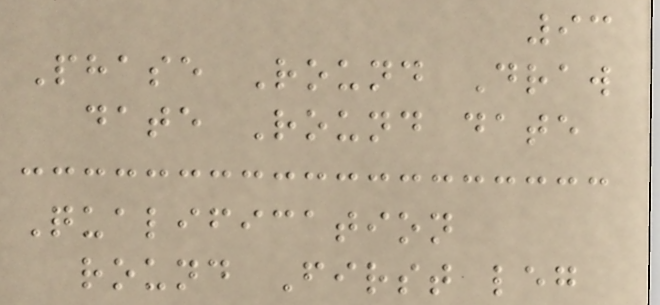93
Phase Round Draw
date Round date
Qualification
round First leg
